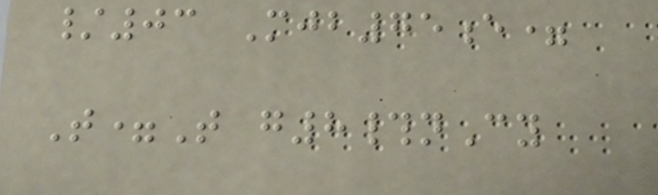/03 Mjb75e=
T=T g8#nCy
